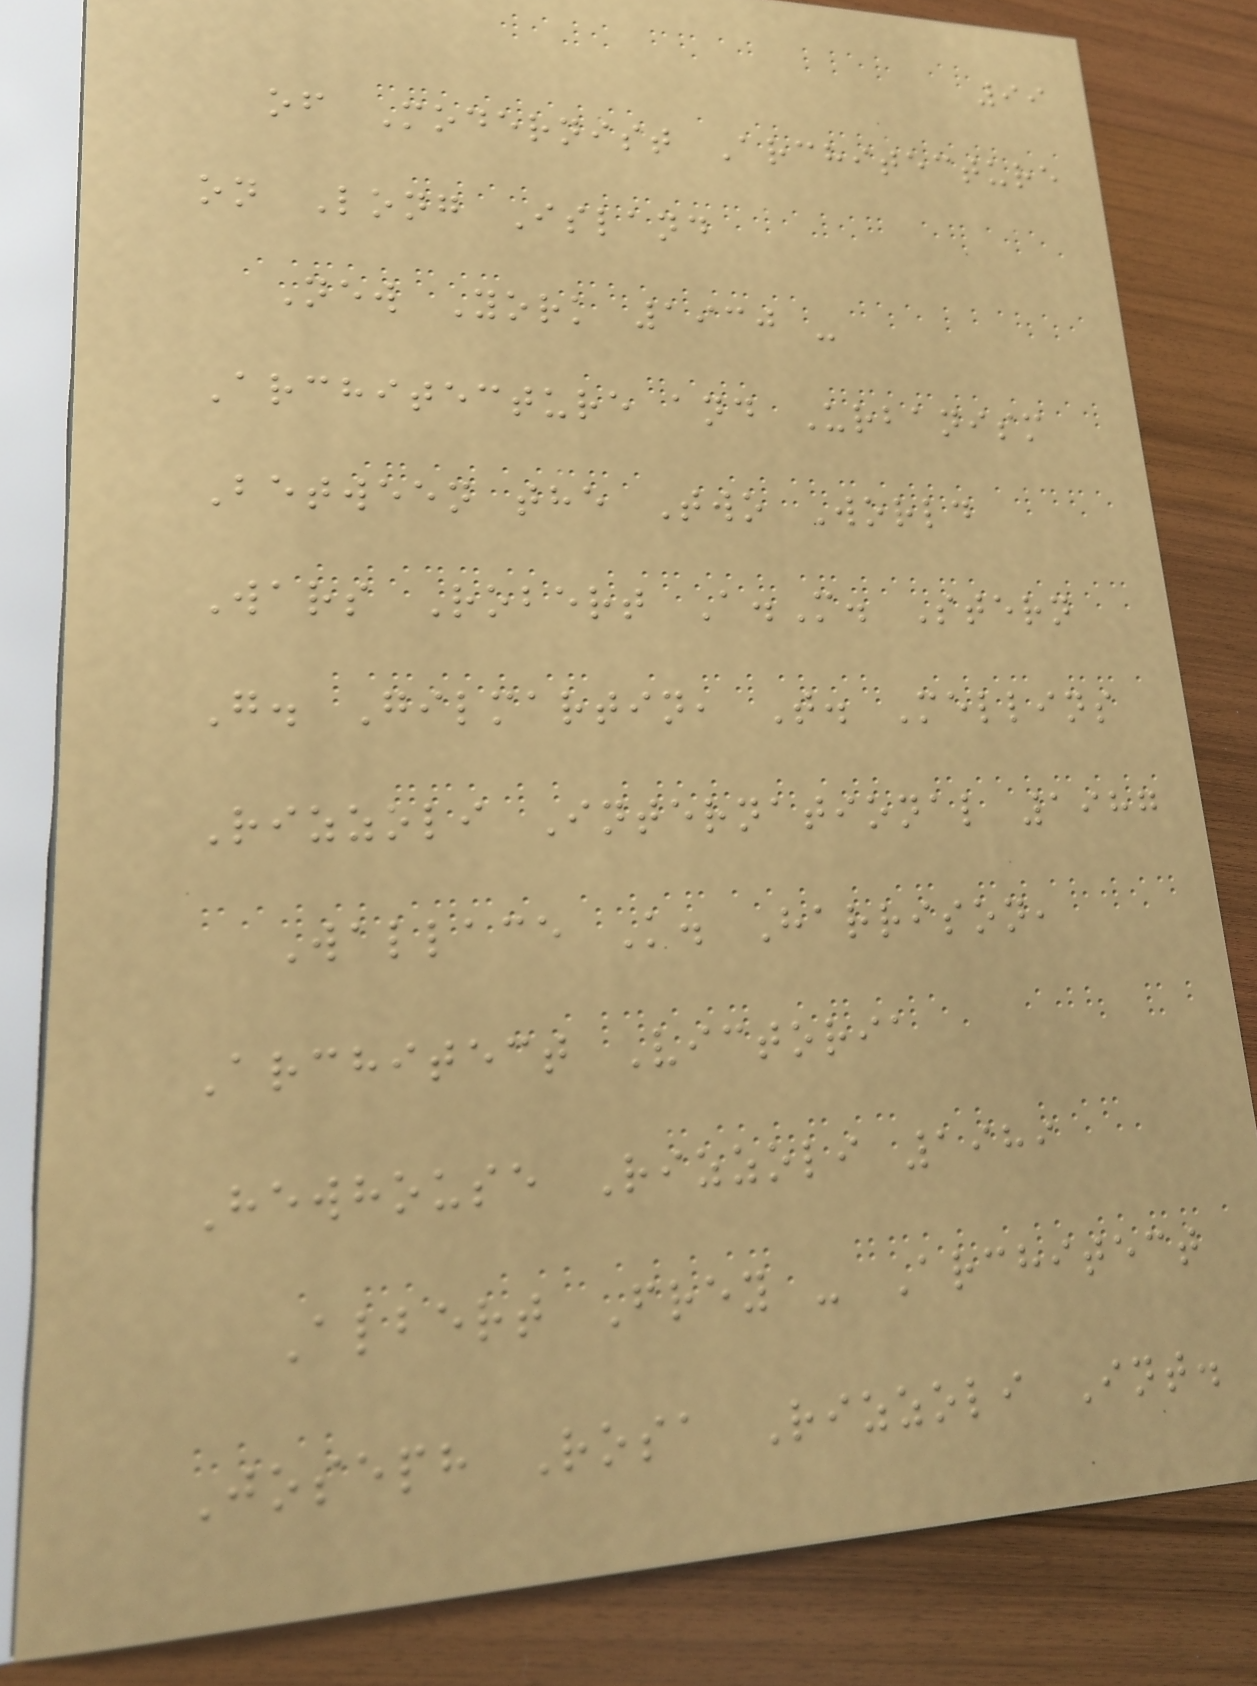99
of Modernist Architecture
on Long Island
New York 1930 -
Architecture and Urbanism
Between the Two World
Wars Robert A.M. Stern
G. Gilmartin, T. Mellins
Rizzoli International 1987
Wallace K. Harrison,
Architect Victoria
Hewhouse Rizzoli 1989
Albert Frey - Architect
Joseph Rosa Rizzoli Int.
